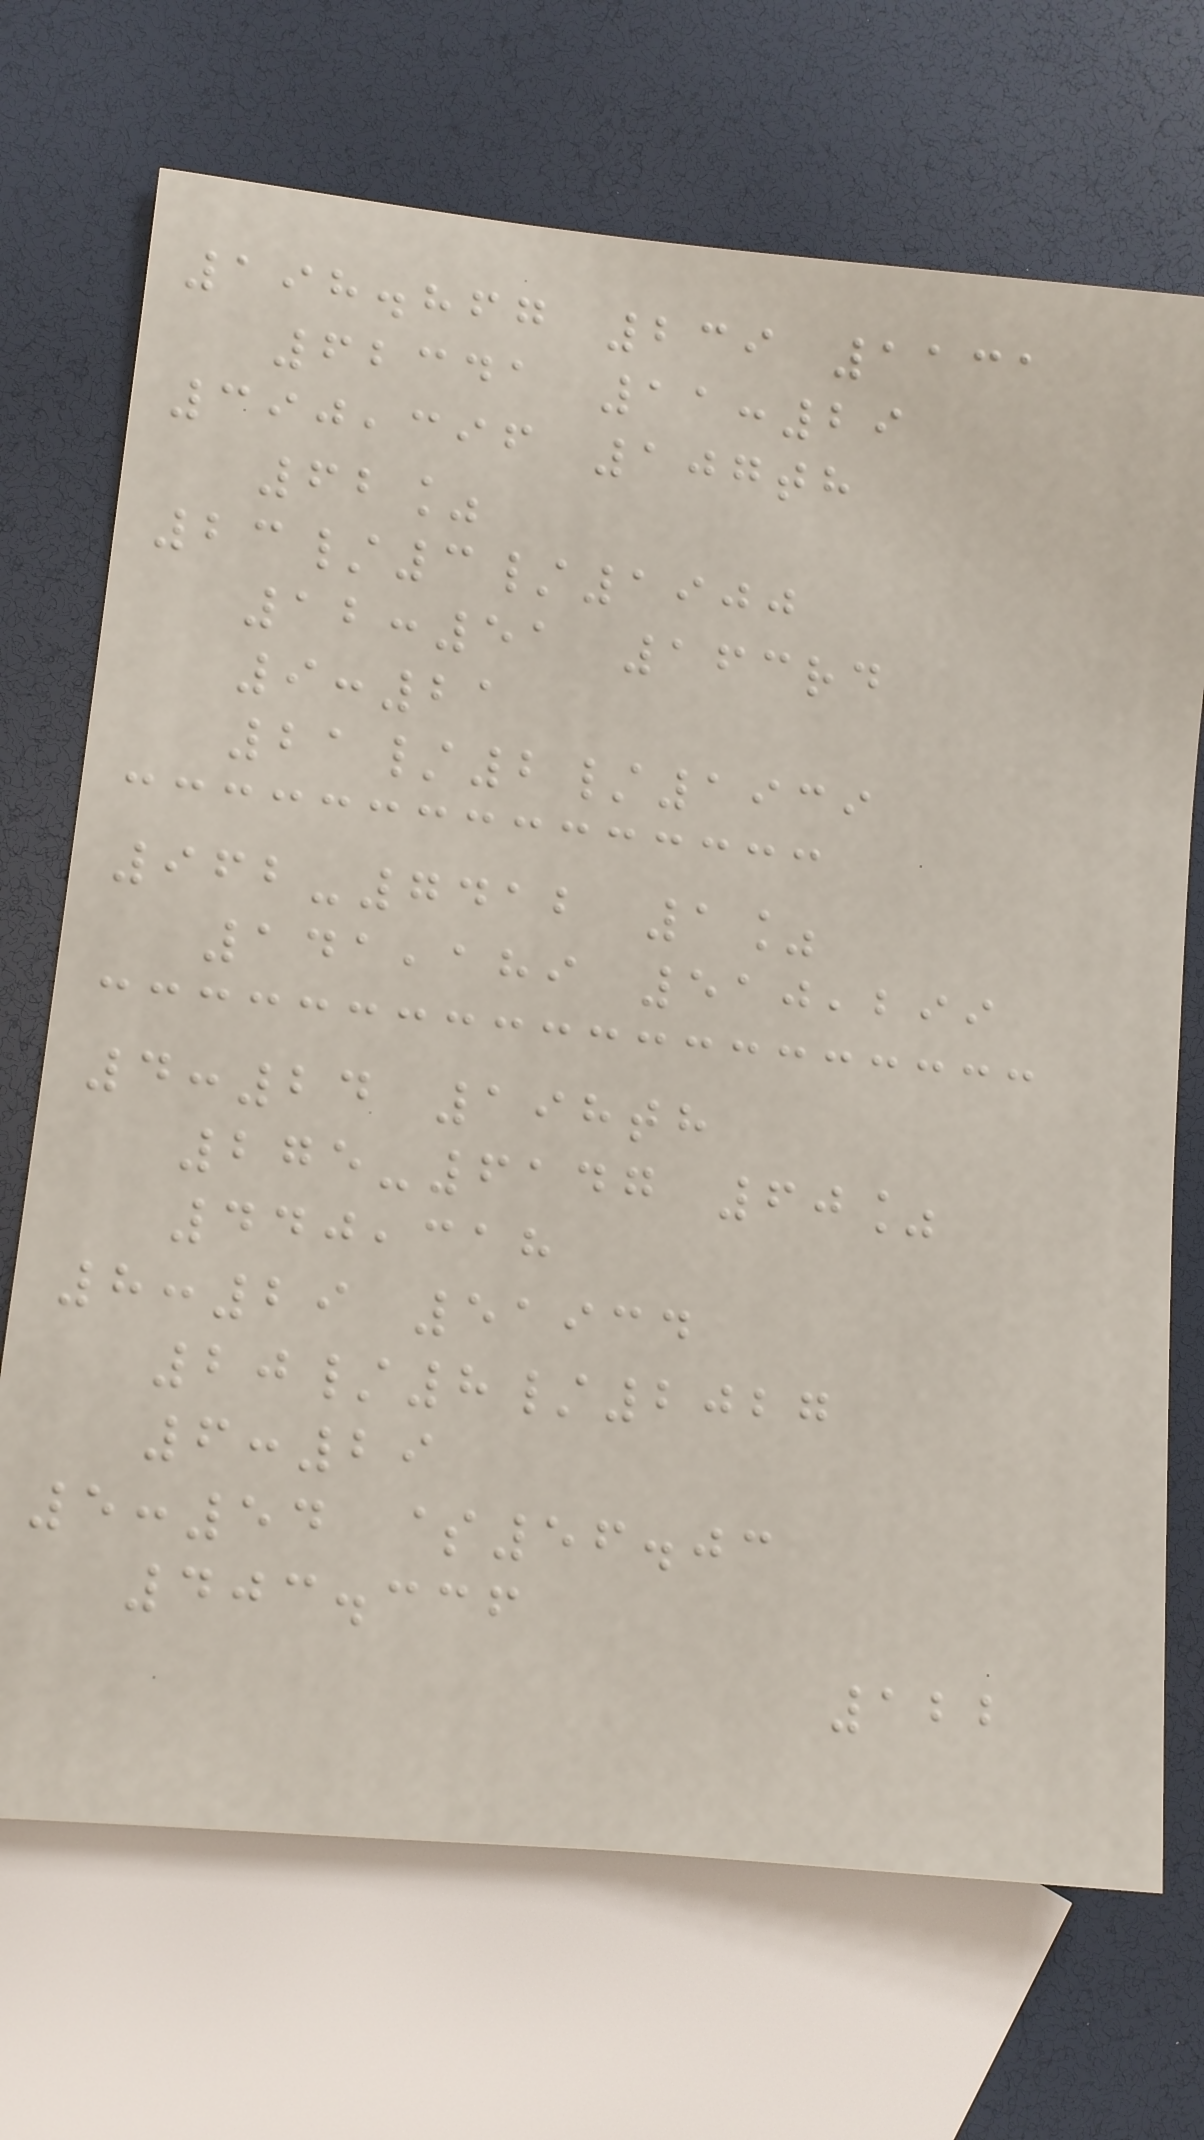198.867 239 1131
62341 11:29
390,396 107th
62%
23/3/1900
12:51 163rd
9:21
21/2/1939
962-7412 1%
141,189 510,299
4:24 198th
275-6147 60%
440,318
8:29 51934
20/8/2027
6:29
5:54 $56.03
403.336
122
